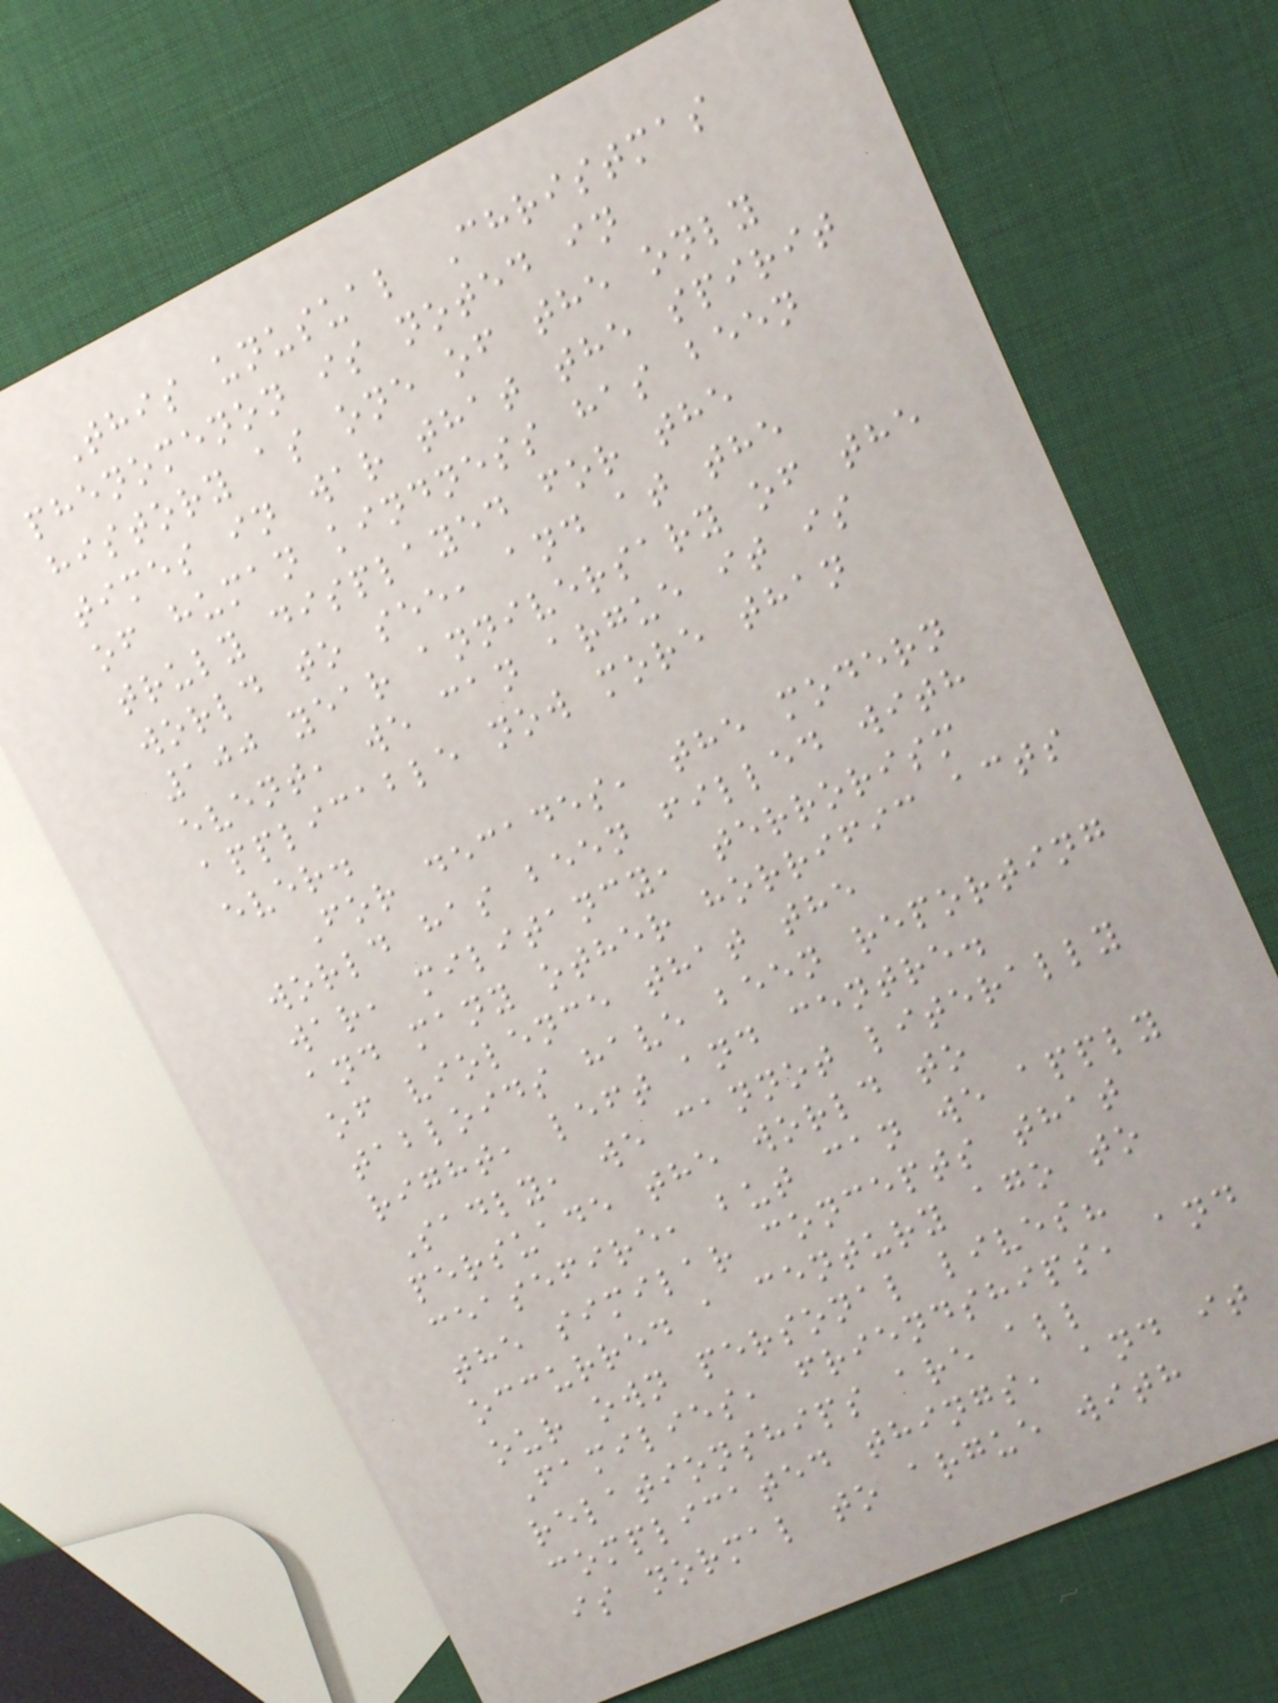This unusual Christmas
phenomenon is noted in
history as one of the only
times in war that the spirit
of human kindness has been
truly displayed for the
world to see, and at the
100 year anniversary of the
event, we can argue it is
applicable now more than
ever.
For decades, the modern
world has been filled with
war, militancy, terrorism
and many other horrific acts
of violence that the
tabloids have been reporting
right, left and centre.
Sadly, we cannot literally
persuade the world to
ceasefire, but can we apply
the similar concepts that
occurred a century ago to
our own personal lives?
Families, friendships, and
relationships are all
complicated things, and it
is normal to argue with
